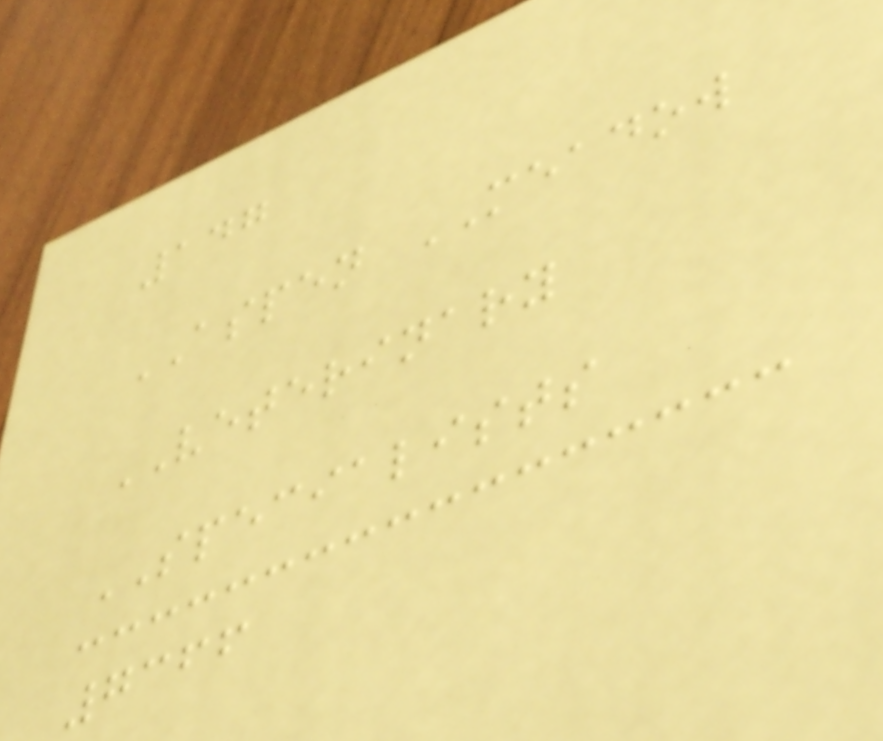147
ASPEN MEADOW
VETERINARY
SPECIALISTS
7366
